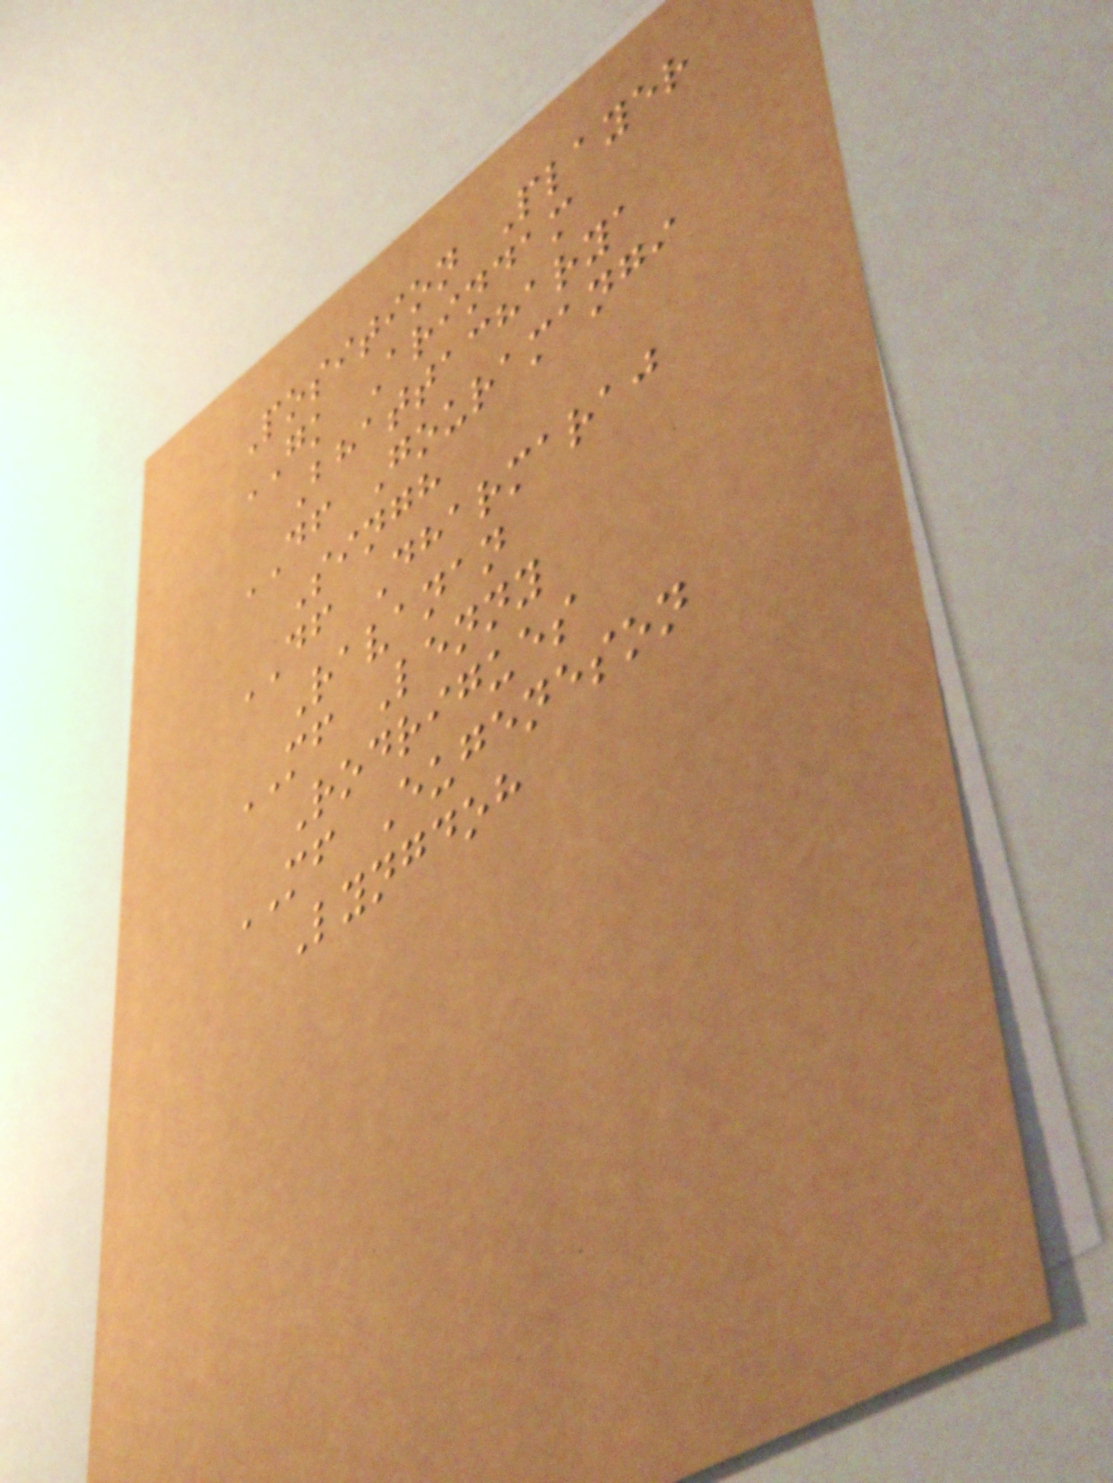Position Player
GK Arindam
Bhattacharya
DF Gouramangi
Singh
DF Dharmaraj
Ravanan
MF Lenny
Rodrigues
MF Eugeneson
Lyngdoh
